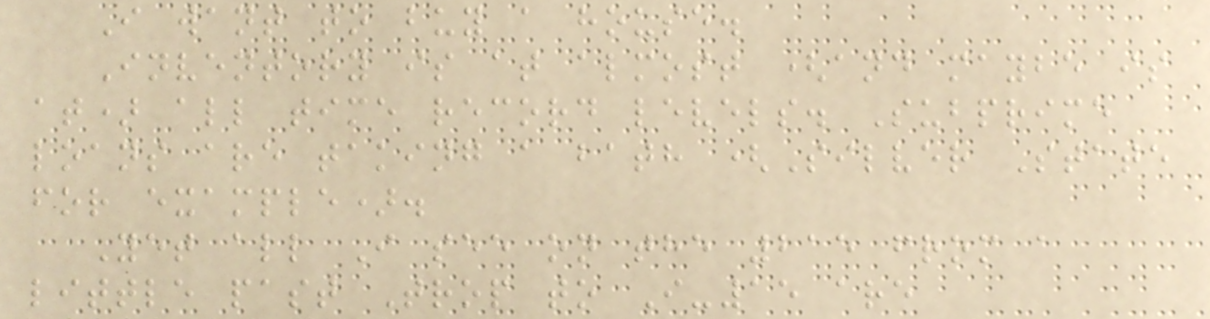I want to buy a house.
Inventory is at almost (and maybe is
at) all time record levels. Subprime
loans are taking a bath (Silver State
for example).
Yet all I see on the 215 from a
little past Trop to I-15 are
